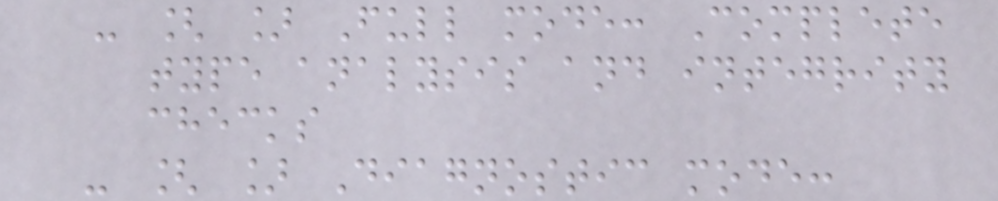- [ ] Full mode: Complete
type analysis and integrity
checks
- [ ] Diagnostic mode:
